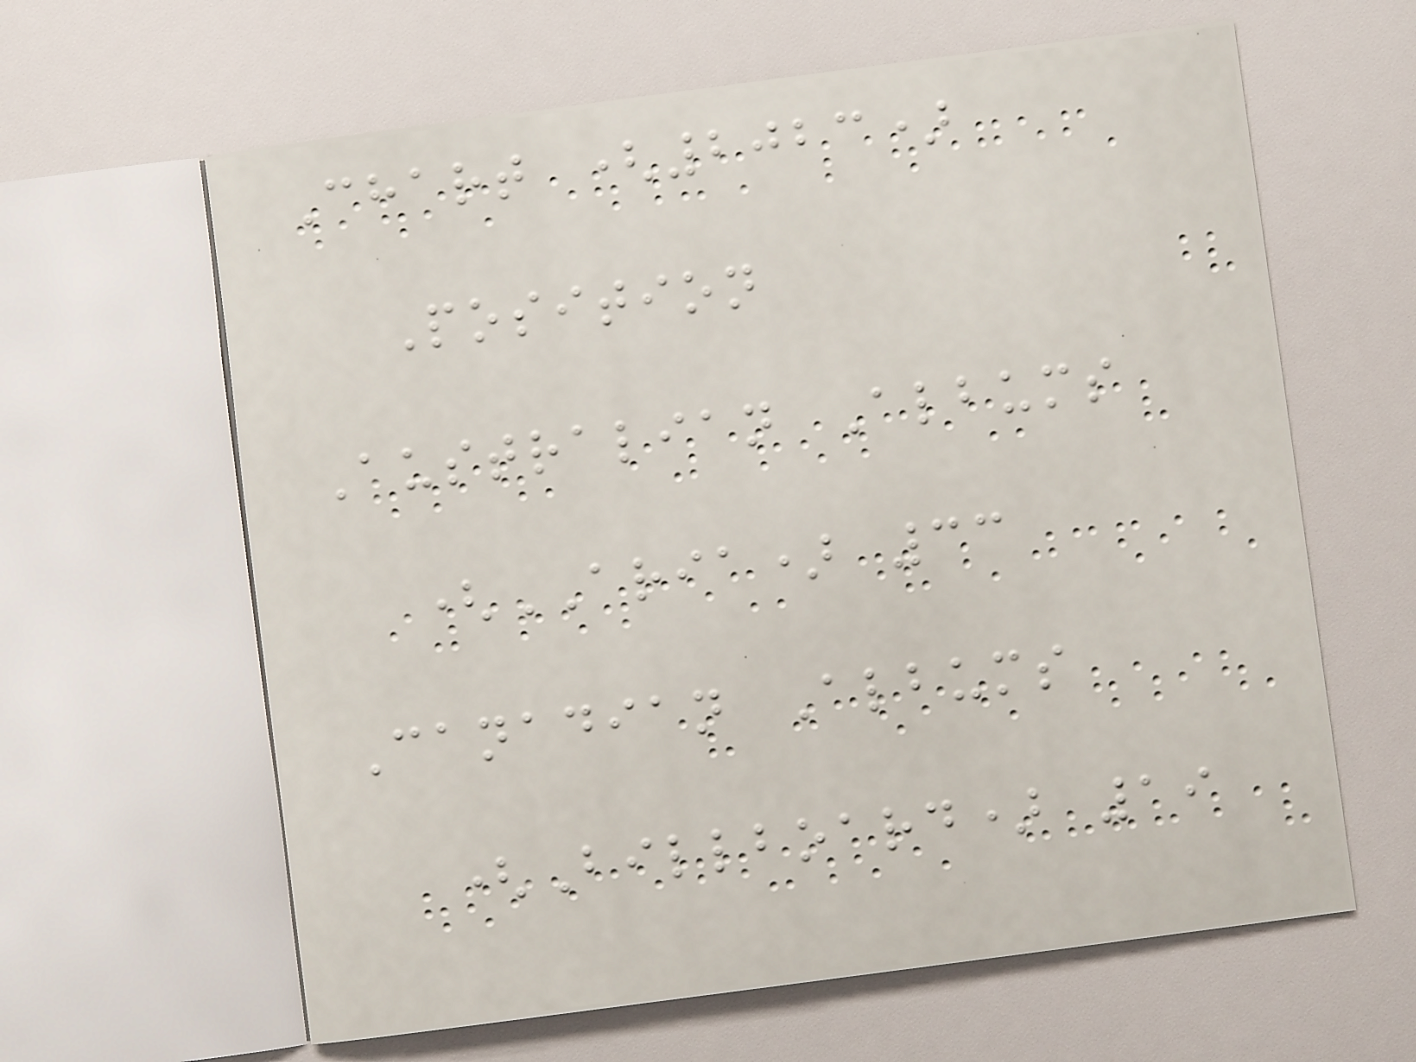Chart (2023)
Position
Australian Albums
(ARIA) 33
Canadian Albums
(Billboard) 19
